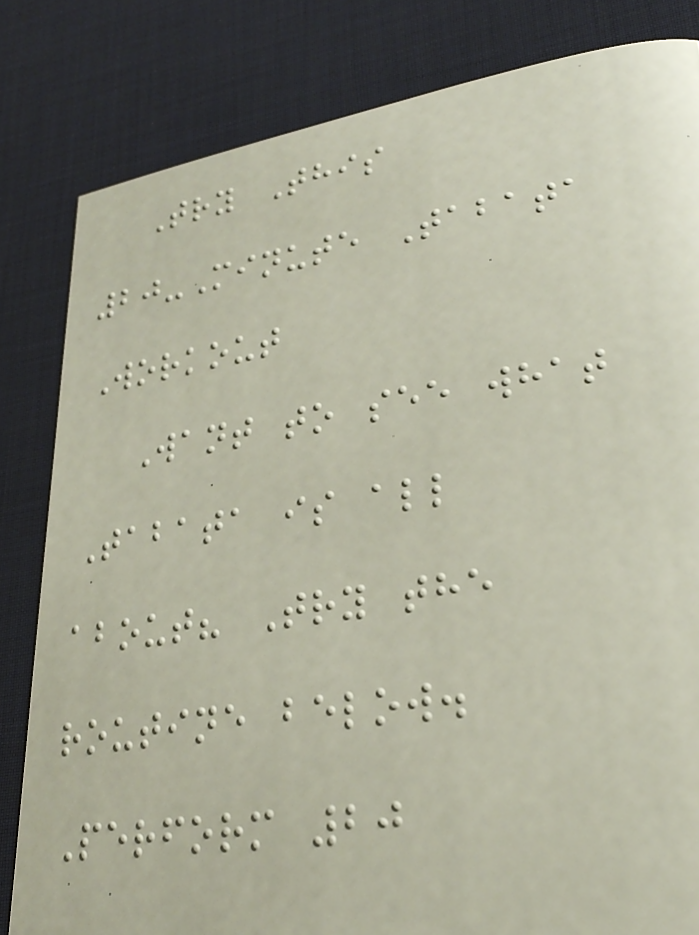Try This
20-Minute Tabata
Workout
Want to see what
Tabata is all
about? Try the
routine below.
Perform 20
